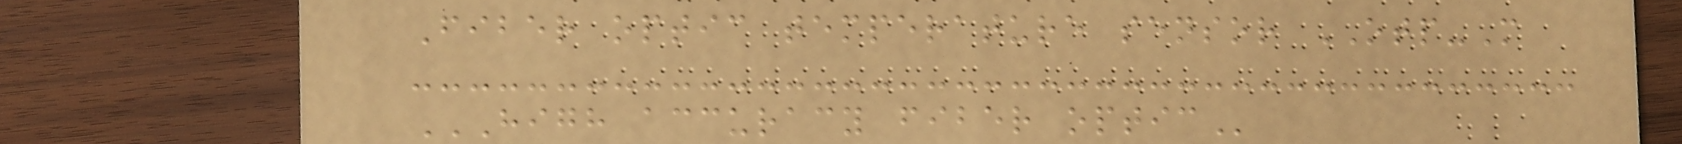Fiber optic temperature sensor OTP-M
HIGH ACCURACY FIBER OPTIC
